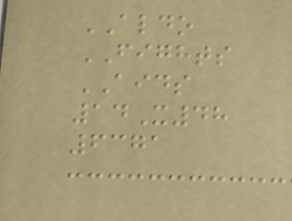ALDO
FIGHTS
AIDS
14X48
6371
